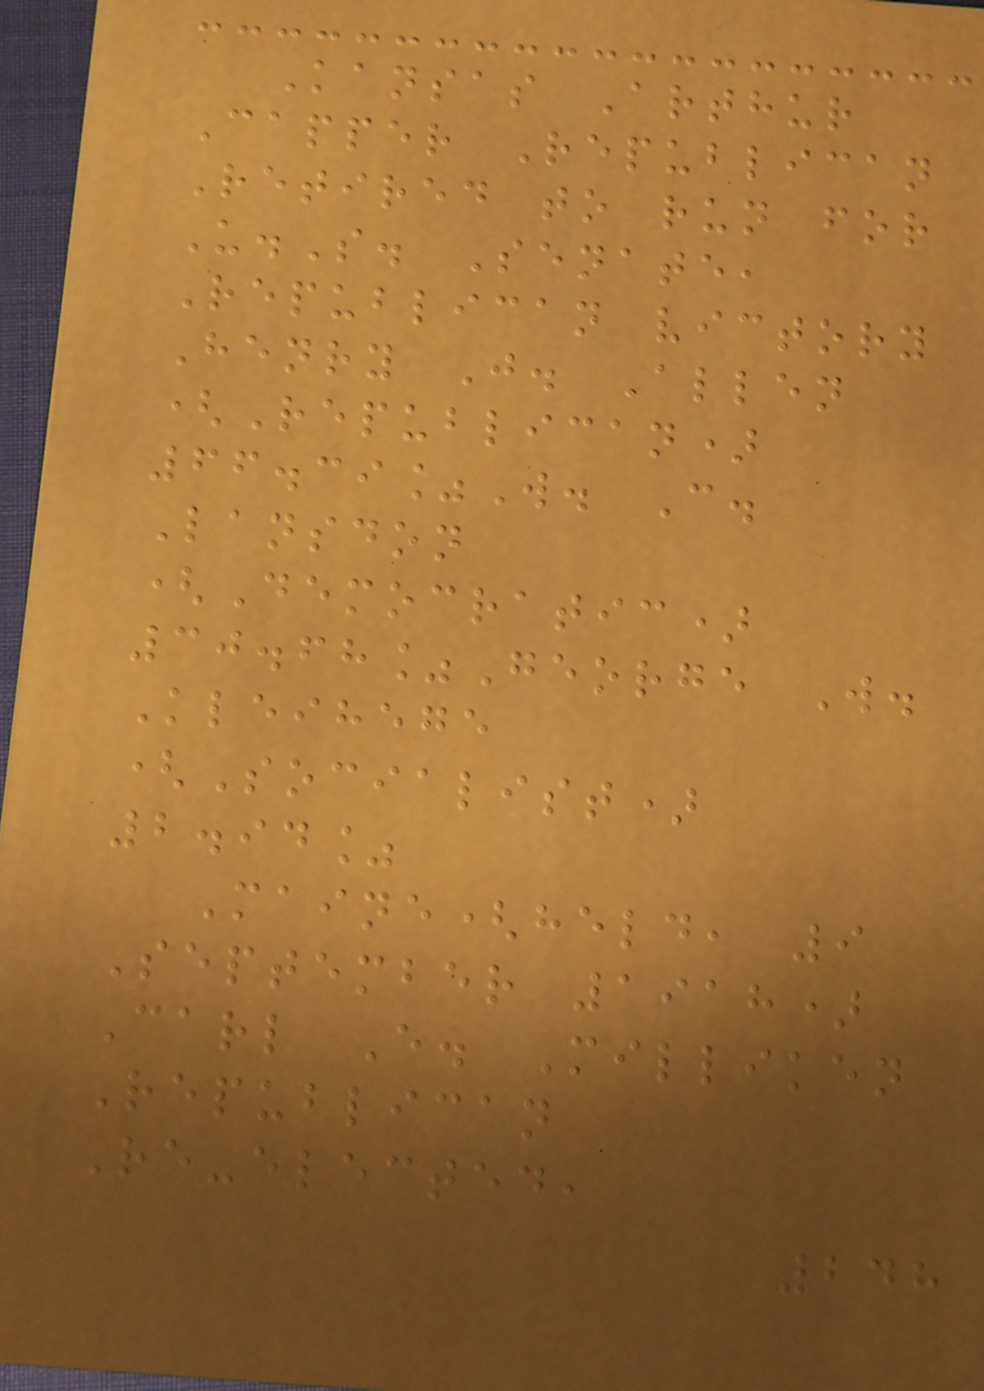Kansas Arthur
Capper Republican
Retired to run for
U.S. Senate,
Republican victory
Henry J. Allen
(Republican)
66.39%W. C.
Lansdon
(Democratic)
30.68%George W.
Kleihege
(Socialist)
2.94%
Maine(held, 9
September 1918)
Carl E. Milliken
Republican
Re-elected,
248
